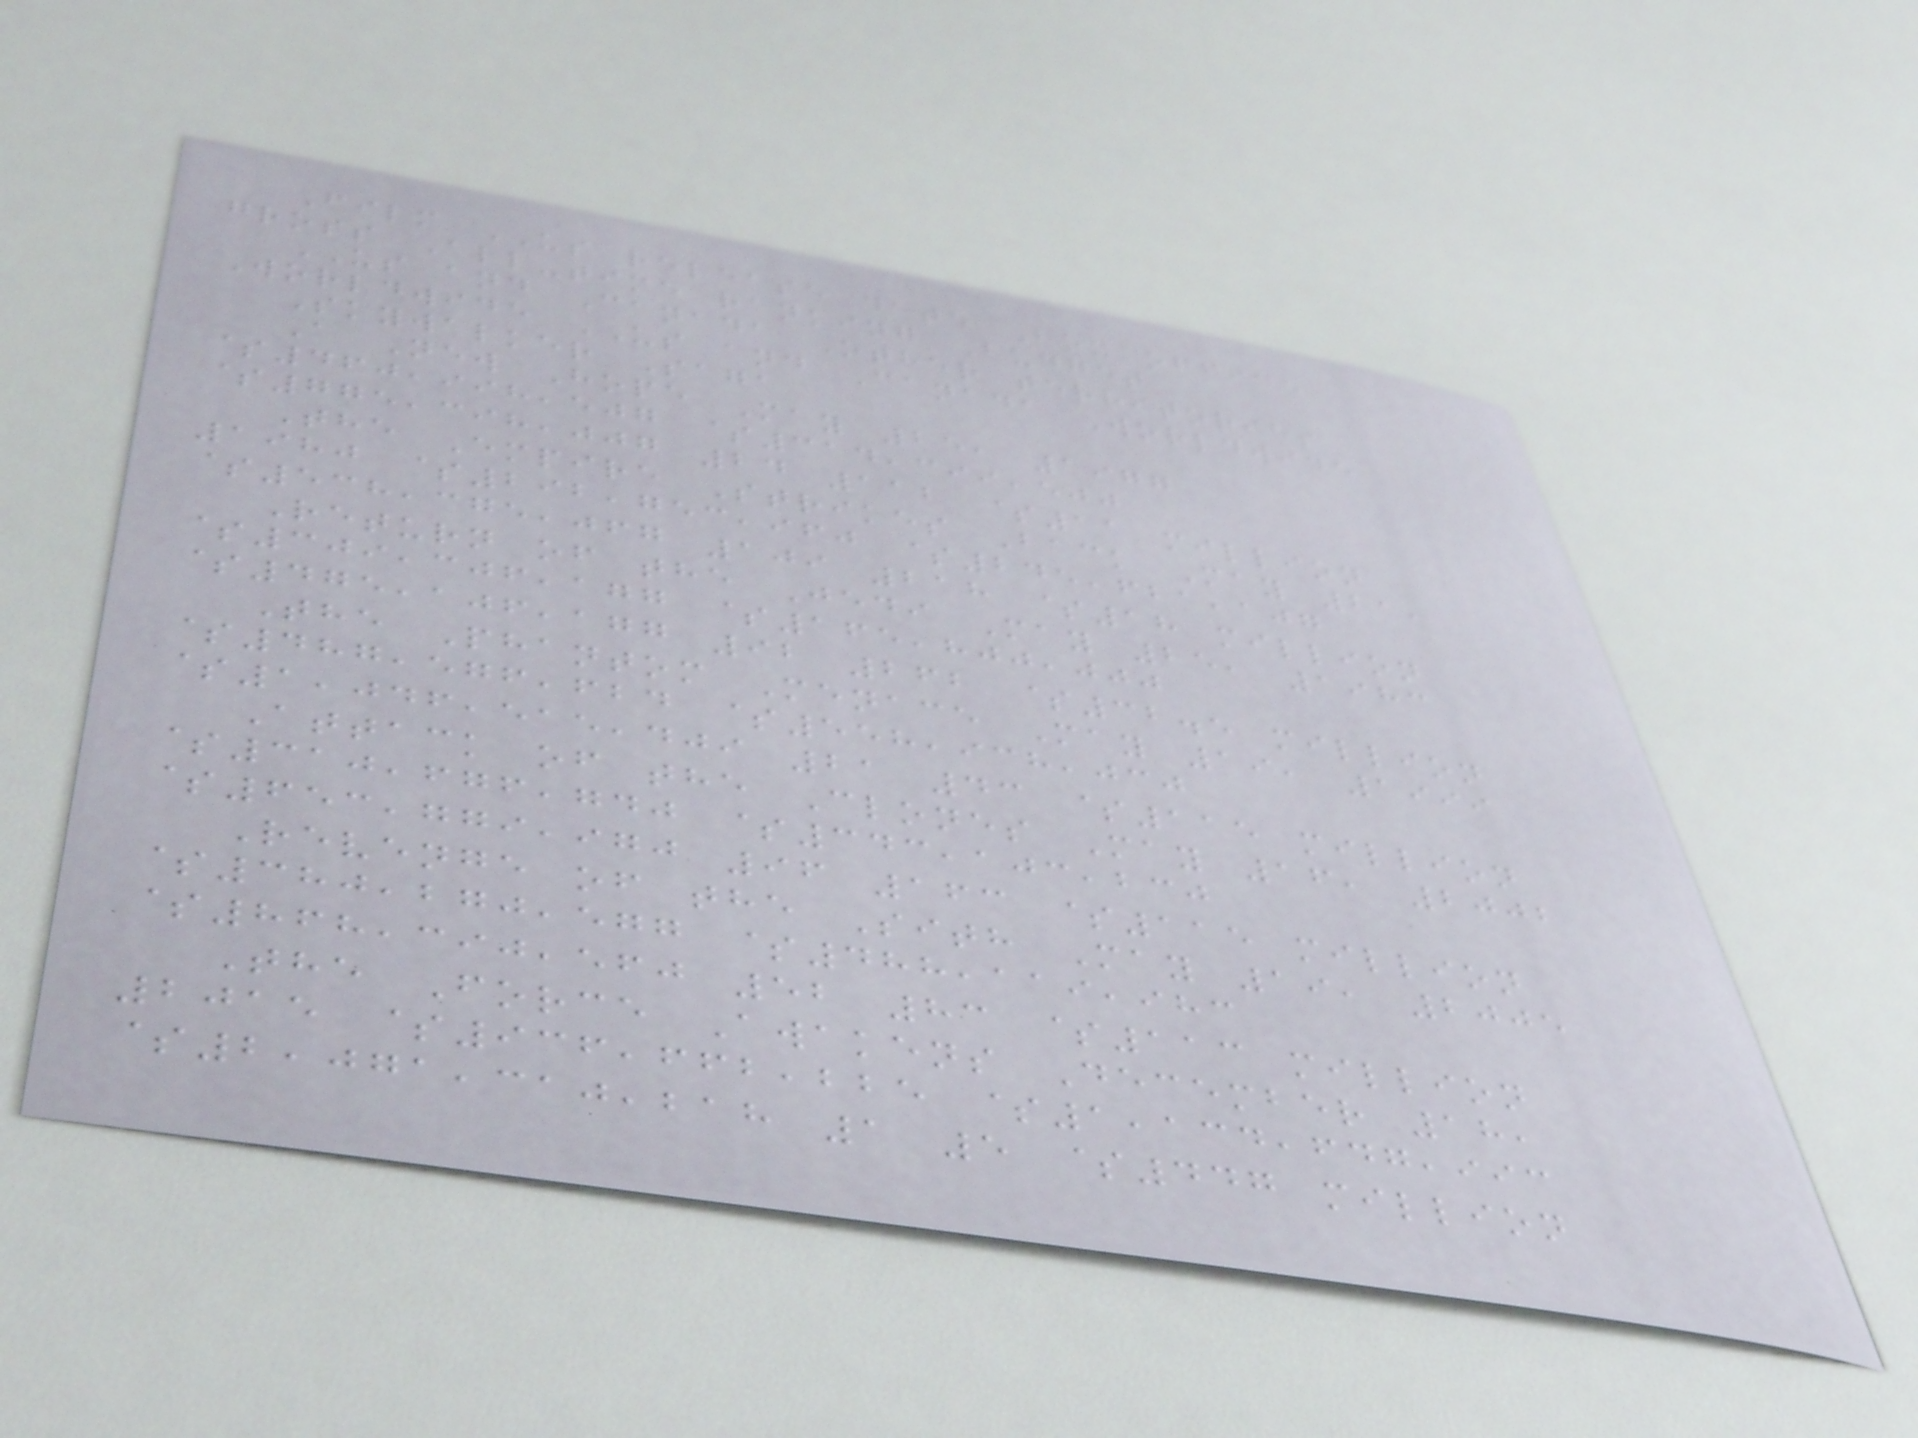Film US release date Box office
gross All-time ranking Budget
US and Canada Other territories
Worldwide US and Canada Worldwide
Skywalker Saga
A New Hope May 25, 1977
$460,998,507 $314,399,500
$775,398,007 24 112 $11 million
The Empire Strikes Back May 21,
1980 $292,753,960 $245,621,107
$538,375,067 109 218 $18 million
Return of the Jedi May 25, 1983
$309,306,177 $165,800,000
$475,106,177 92 262 $32.5 million
The Phantom Menace May 19, 1999
$487,576,624 $558,938,030
$1,046,515,409 21 43 $115 million
Attack of the Clones May 16, 2002
$310,676,740 $343,103,230
$653,779,970 96 163 $115 million
Revenge of the Sith May 19, 2005
$380,270,577 $488,119,983
$868,390,560 52 83 $113 million
The Force Awakens December 18,
2015 $936,662,225 $1,134,647,993
$2,071,310,218 1 5 $447 million
